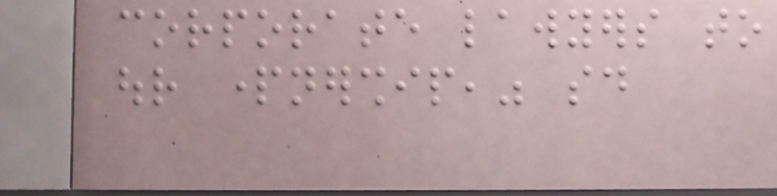corporate lawyers to
our partnership," said
